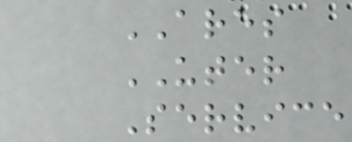ARES
UTER
Service
